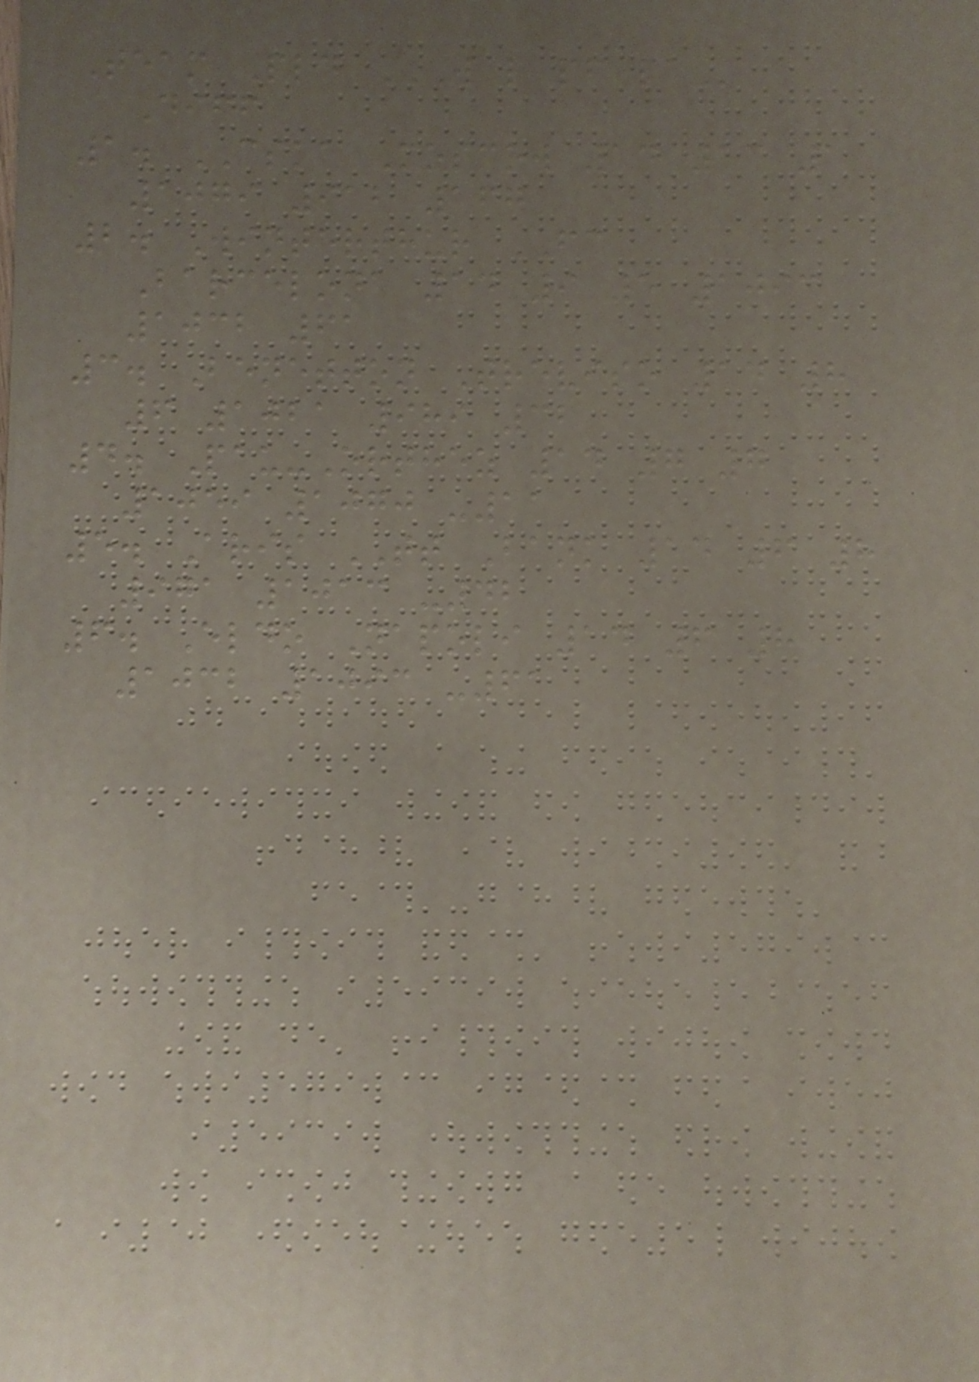Team Pld W L PF PA
Diff
1. CSKA Moscow 14 13 1
1079 912 167
2. Winterthur FC
Barcelona 14 9 5 1093
1032 61
3. Benetton Treviso 14 8
6 1021 989 32
4. Pau-Orthez 14 7 7
1059 1070 -11
5. Aris TT Bank 14 6 8
971 1013 -42
6. Eldo Napoli 14 6 8
1032 1093 -61
